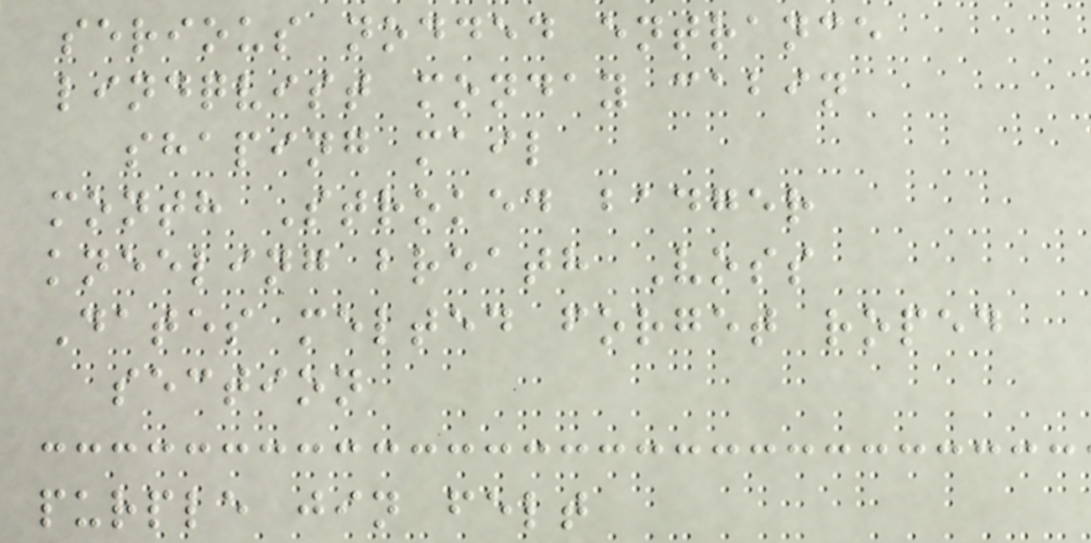serious nodded entrance
lindqvist monday cabin
shaping mail
month Stroked badger
kneeling breath Voss
Dates melted forget roped
section
purple jin felt
